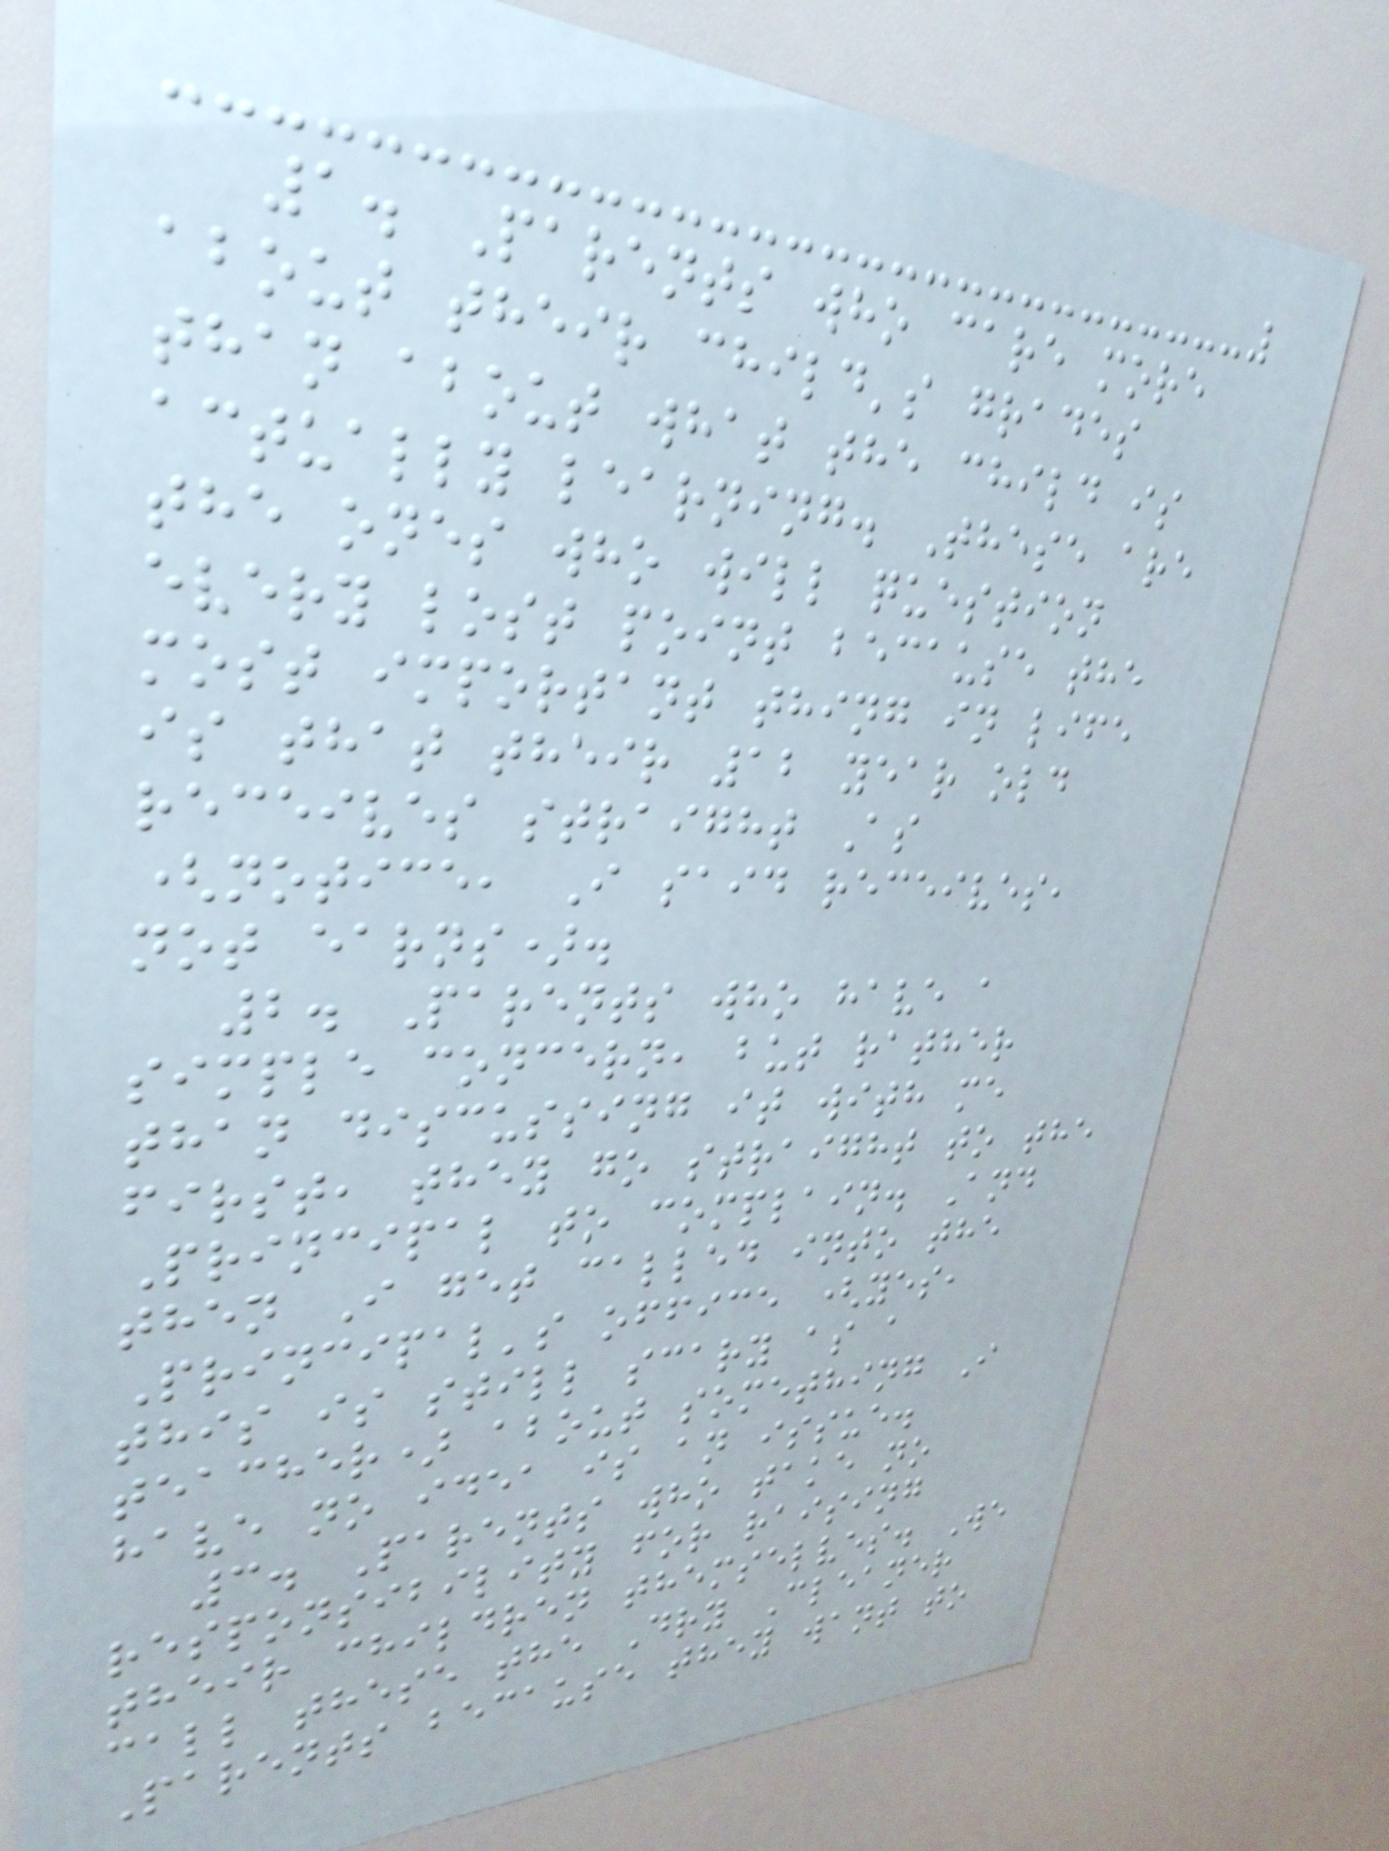1. Parents who care more
about their child's grades
than about what the child is
actually learning. These are
the ones who will question
every lost point because the
most important thing in life
is that their 12 year old
receives straight As
(notice, I said receives,
not earns).
2. Parents who have a
simple concern, but rather
than discussing it with me
first, they go straight to the
Principal to complain. And
then I get called into the
Principal's office (yes,
this is still scary as a
teacher) about something I
have no idea is an issue.
3. Parents who take no
responsibility for raising
their children themselves. We
call these the Dry Cleaner
Parents because they want to
